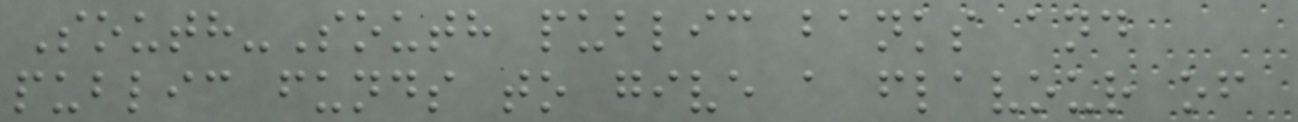South-South public banks and
public funds to give a flavour of
